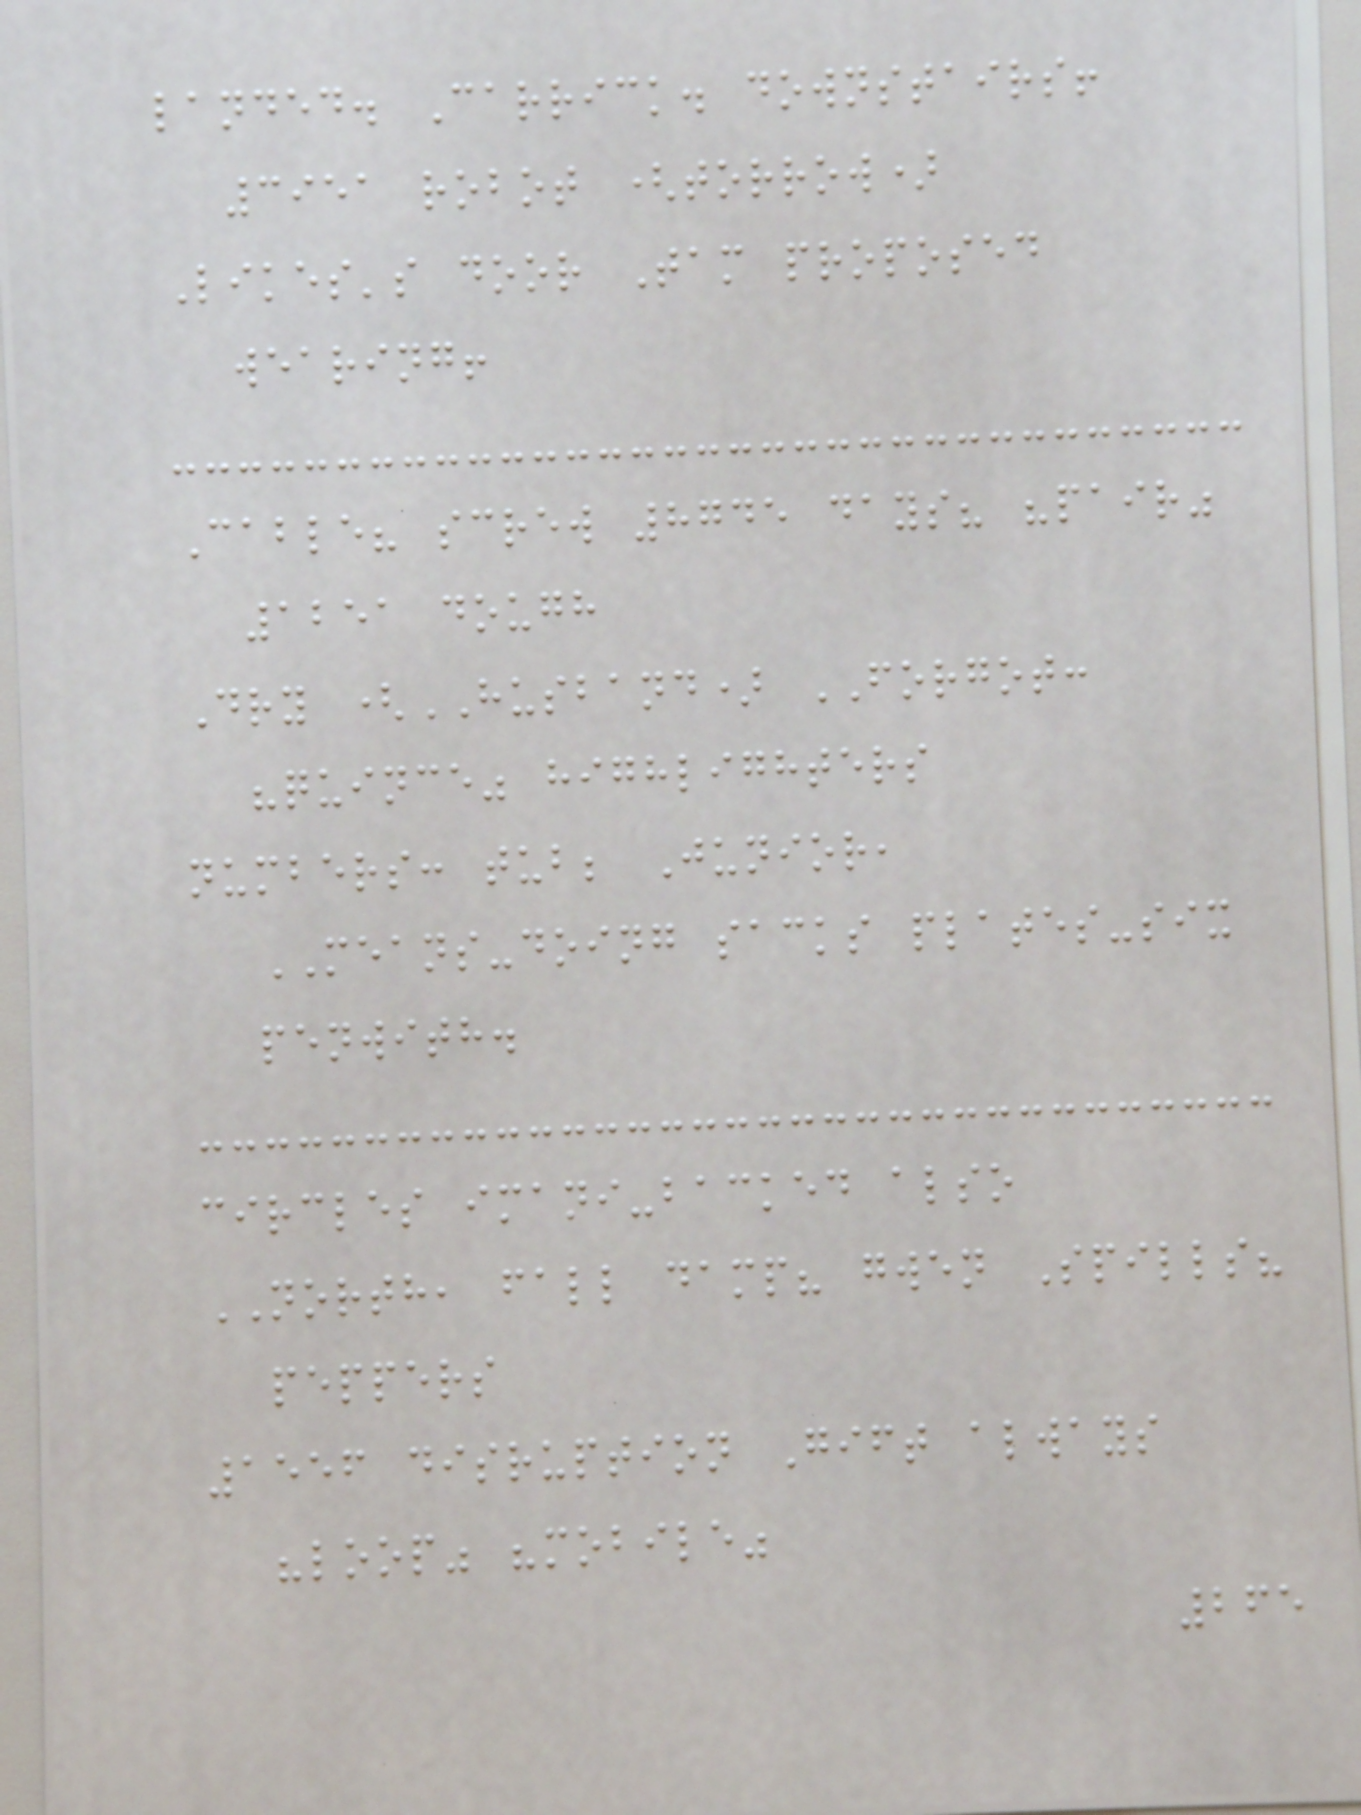landed. Carrick. downstairs!
3951 robot (torrow)
Likes's door Tam proposed
wearing!
Cable? screw 8745 days? "pair"
1251 dough
Dry (HUSBAND) FORGOT:
"quince" highlighters
numbers: tub; Junior,
MEANS-doing sacks plates-six
penwith.
circles imani-backed also
NORTH, fall damp? gwen Spills?
peppers
1556 disruption Gift always
"loop" "mobile"
265
